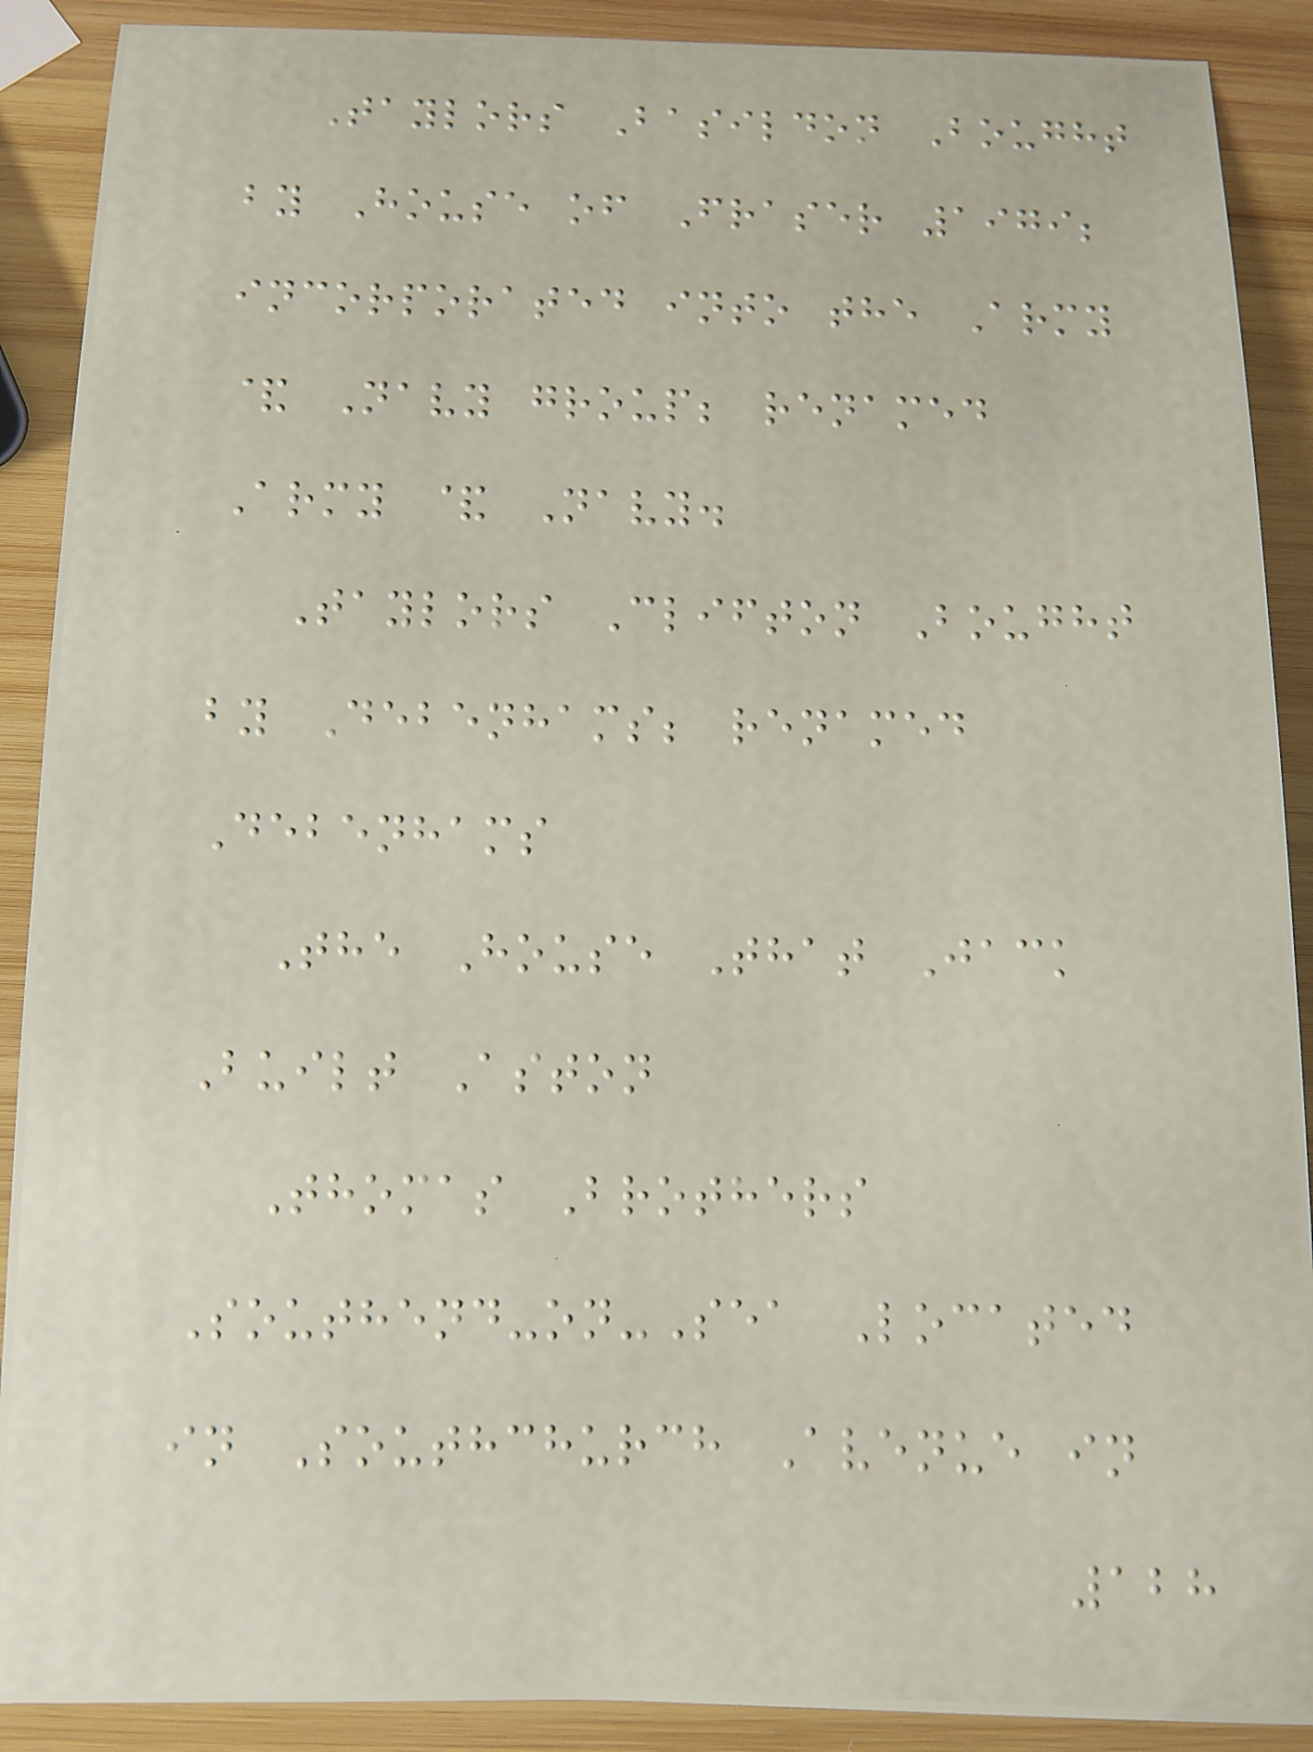Taylors Basildon Bought
by House of Fraser 1979;
incorporated into the Army
& Navy group; renamed
Army & Navy.
Taylors Clifton Bought
by Debenhams; renamed
Debenhams
The House That Jack
Built Aston
Thomas Brothers
Southend-on-Sea Located
in Southchurch Avenue in
128
